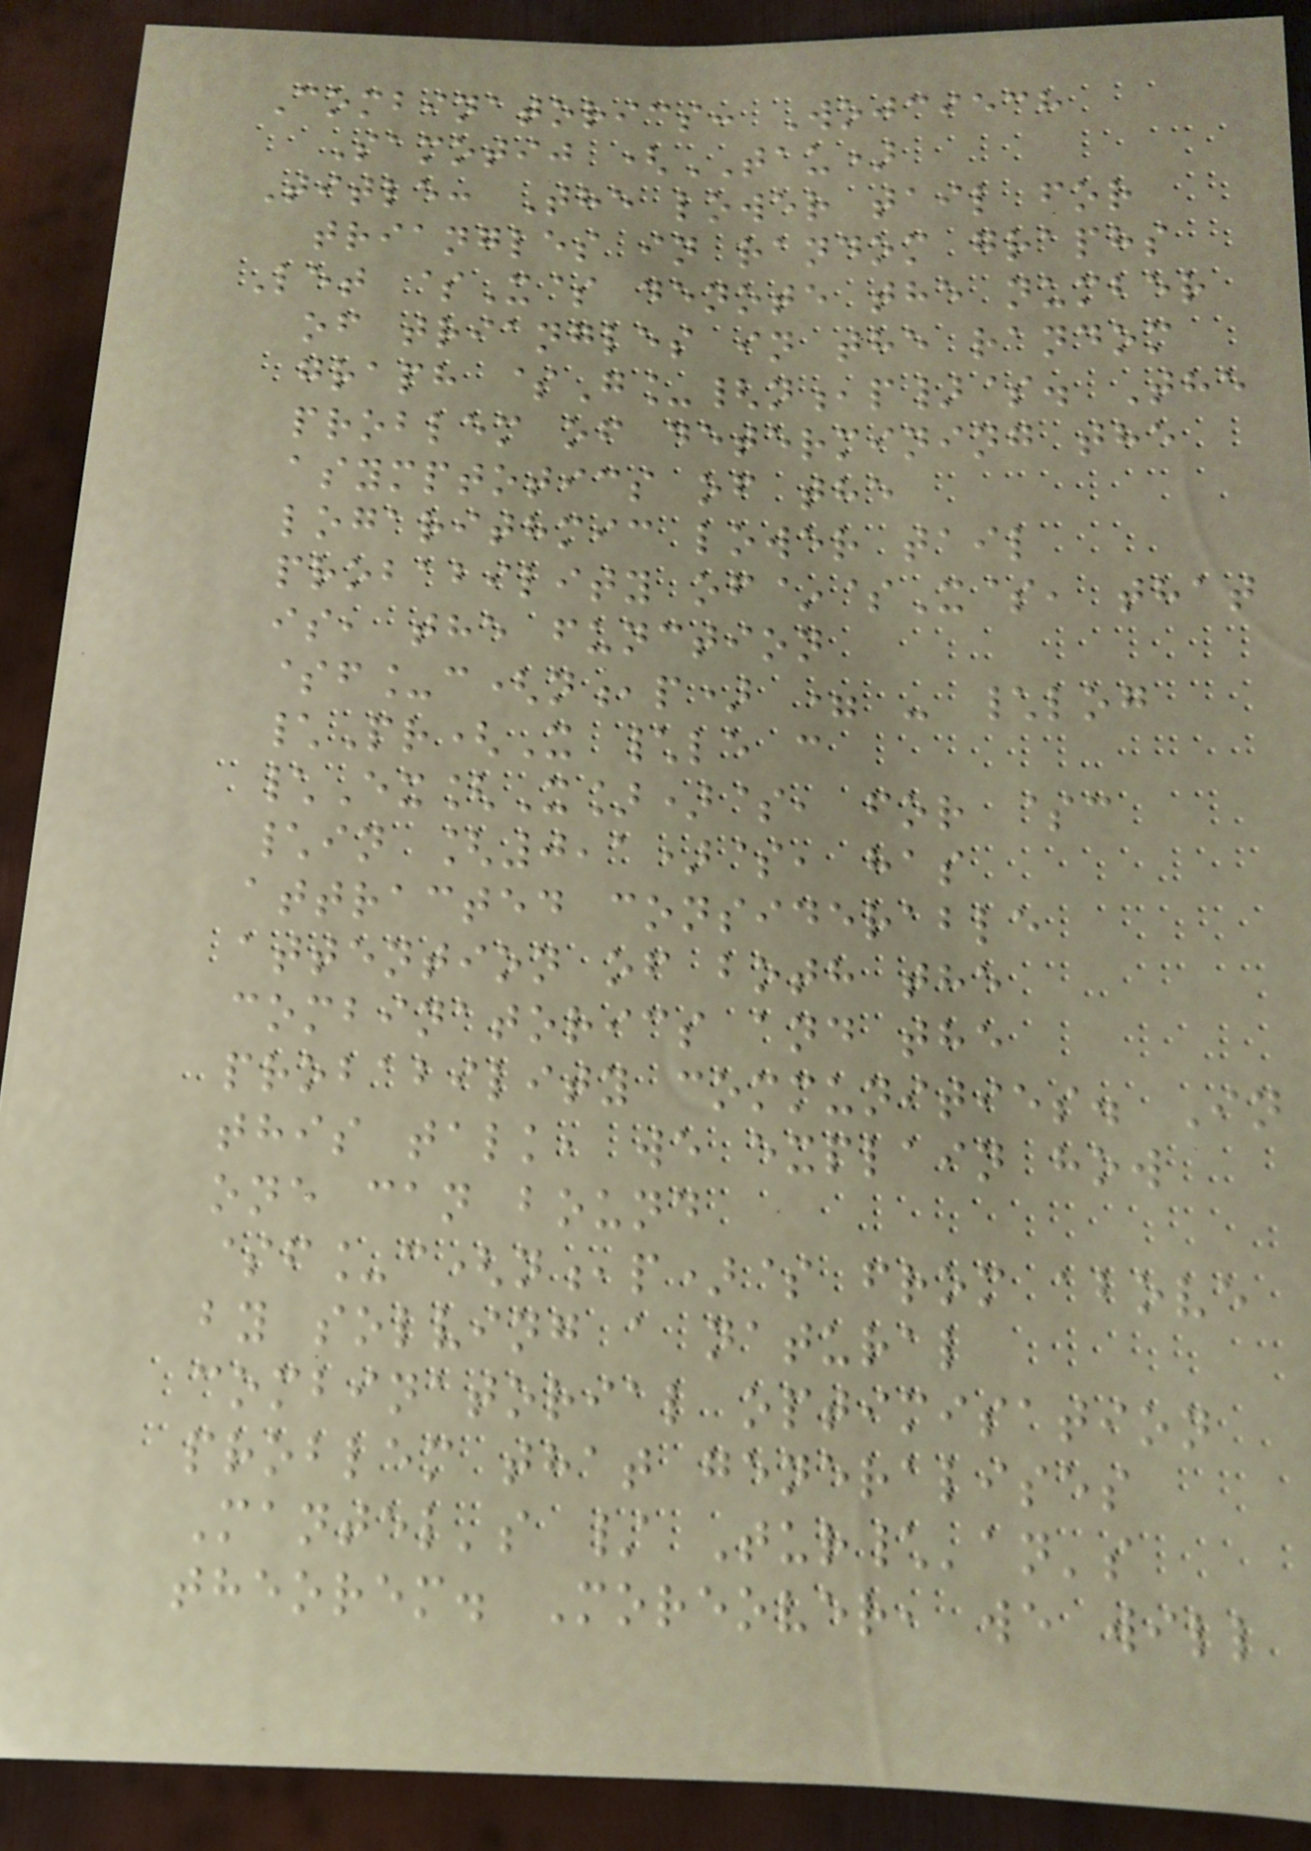Combinatorics: Wojciech
Samotij (TAU)
Title: The lower tail for
triangles in random graphs
Let $X$ denote the number
of triangles in the random
graph $G_{n,p}$. The
problem of determining the
asymptotics of the
logarithmic lower tail
probability of~$X$, that
is, the function
$f_c(n,p) = - \log
\Pr(X \le c
\Ex[X])$, for $c
\in [0,1)$, has
attracted considerable
attention of both the
combinatorics and the
probability communities. In
this talk, we explain how
one can bound
$f_c(n,p)$ from above
by solving a natural
combinatorial optimisation
problem that generalises
Mantel's / Tur\'an's
theorem. Moreover, we will
